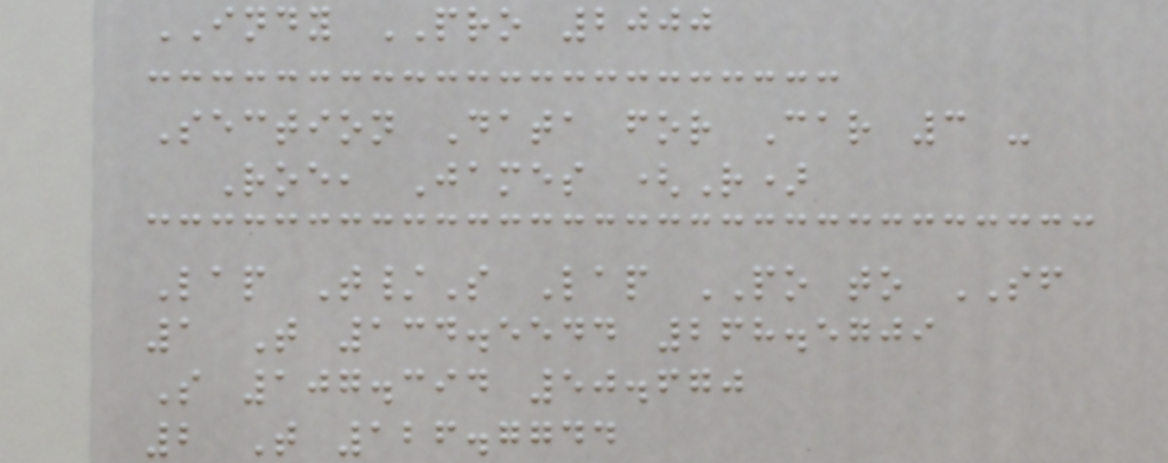INDY PRO 2000
Section Data for Car 3 -
Roe, James (R)
Lap T/S Lap PO to SF
1 T 134.5544 268.5709
S 107.394 50.670
2 T 126.7744
